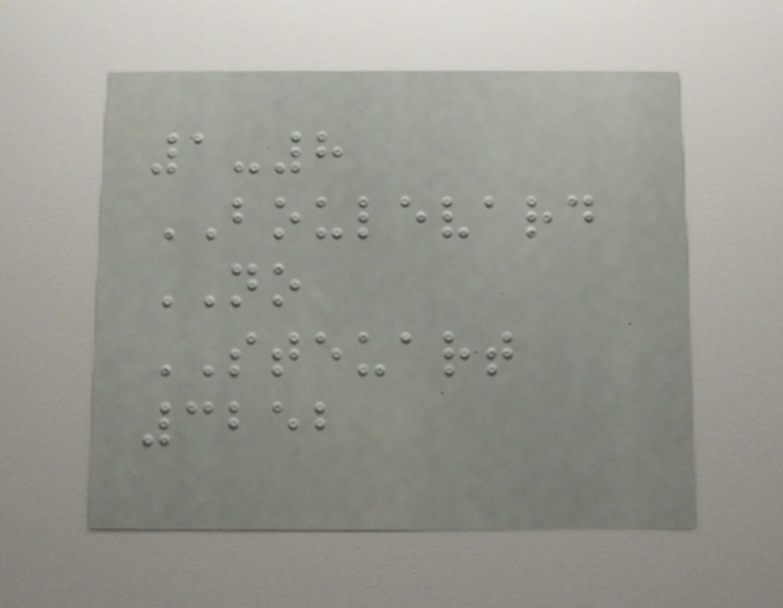1-8
BOULEVARD
NO
STEUART
3252
